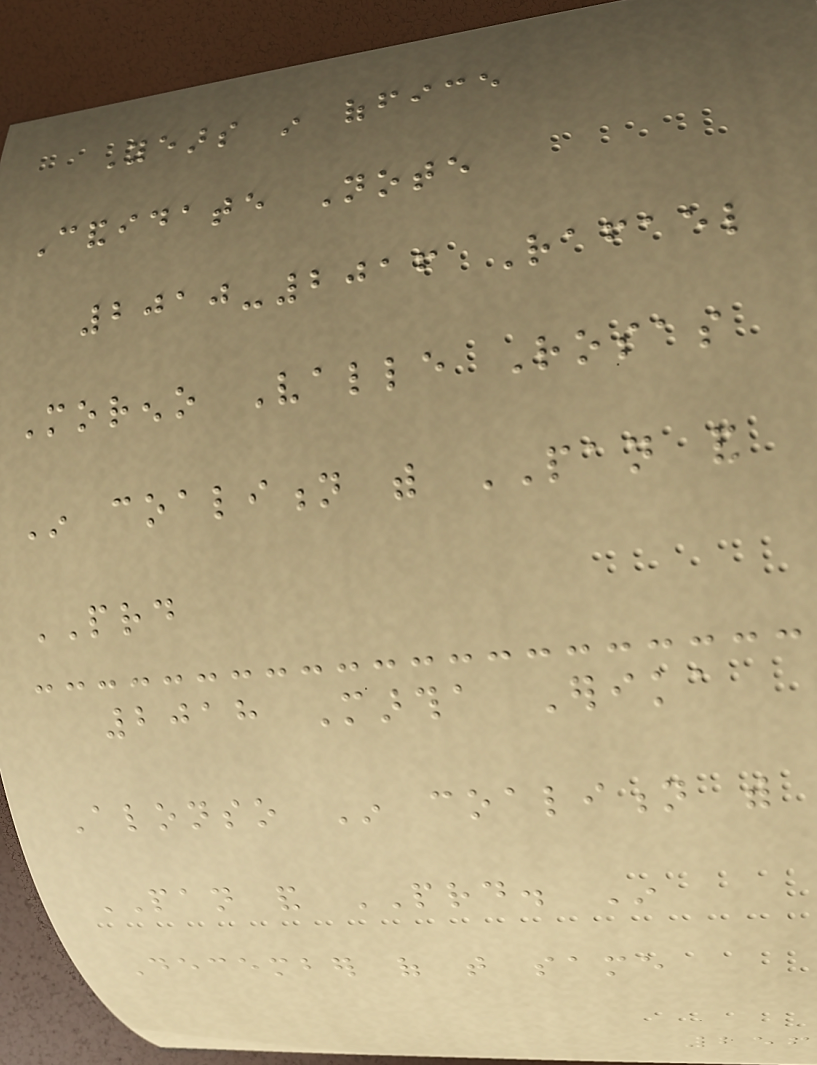Years in office
Candidate Note
2010-2016 Rafael
Moreno Valle Rosas
In coalition with PAN and
PRD
2018 Martha Erika
Alonso In coalition with
PAN and PRD. In
December of that same
256
